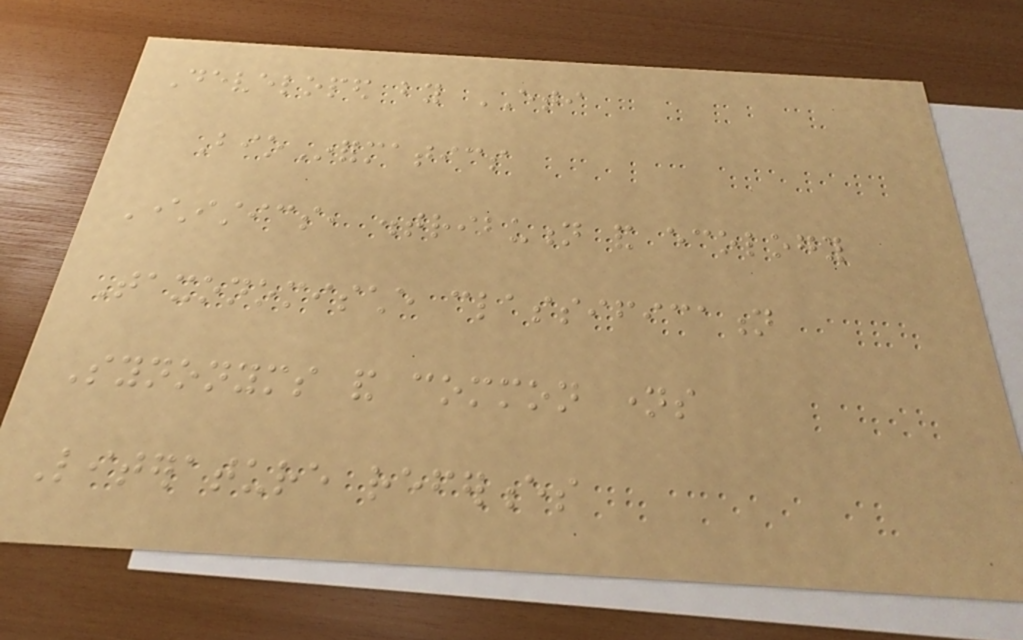Developed by ETI
BioInformatics
Characteristics, distribution and ecology
Taxonomische classification
Synonyms and common names
Literature references
